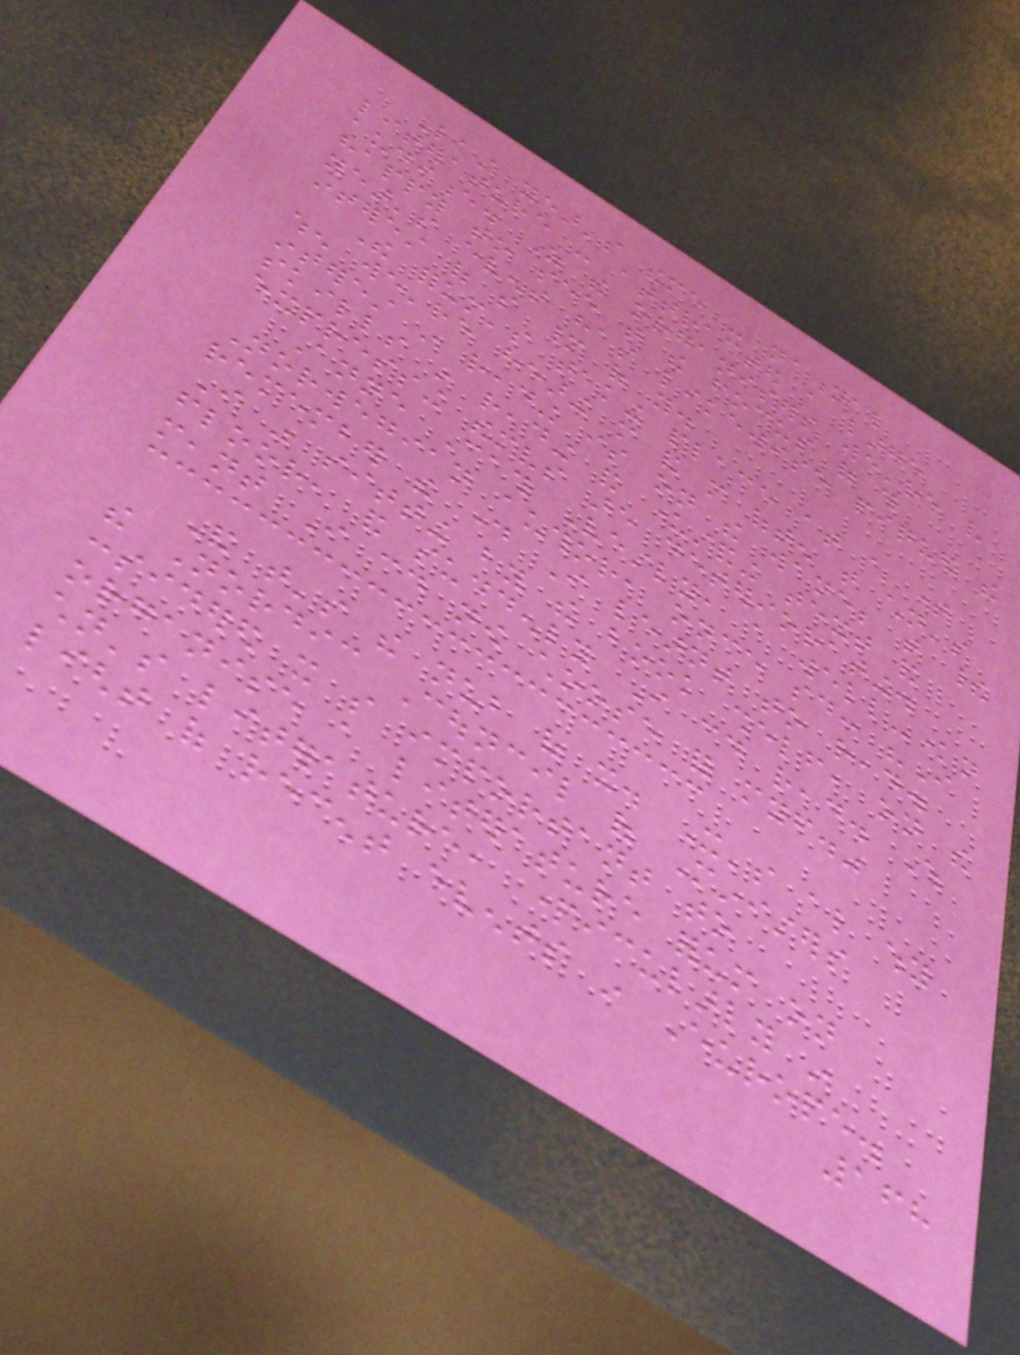Last year's theme - national
literature - attracted a large
audience. As the organisers we're very
happy to see that the focus of this
year's event has likewise piqued the
interest of so many of you.
The forum's taking place at a time
when we're hearing more and more often that children's
interest in reading is on the wane; that their
skills in reading and understanding text and
expressing themselves are deteriorating.
Anne Cath Vestly, a well-known
Norwegian author, once said: "I
remember the day I learnt to read.
I was sitting by the book shelf, on the
floor, and suddenly I could read. Which
meant I could now choose for myself."
And that's the nub of it. It's also why
the Nordic Council of Ministers
considered it so important to
organise a literature forum on
children's literature, particularly in
light of recent events in Europe.
168
